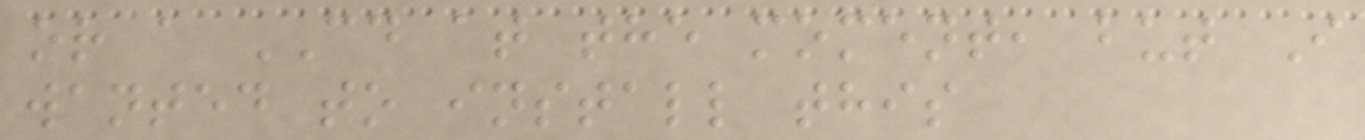or a CD at the moment, but I
wanted to install this
